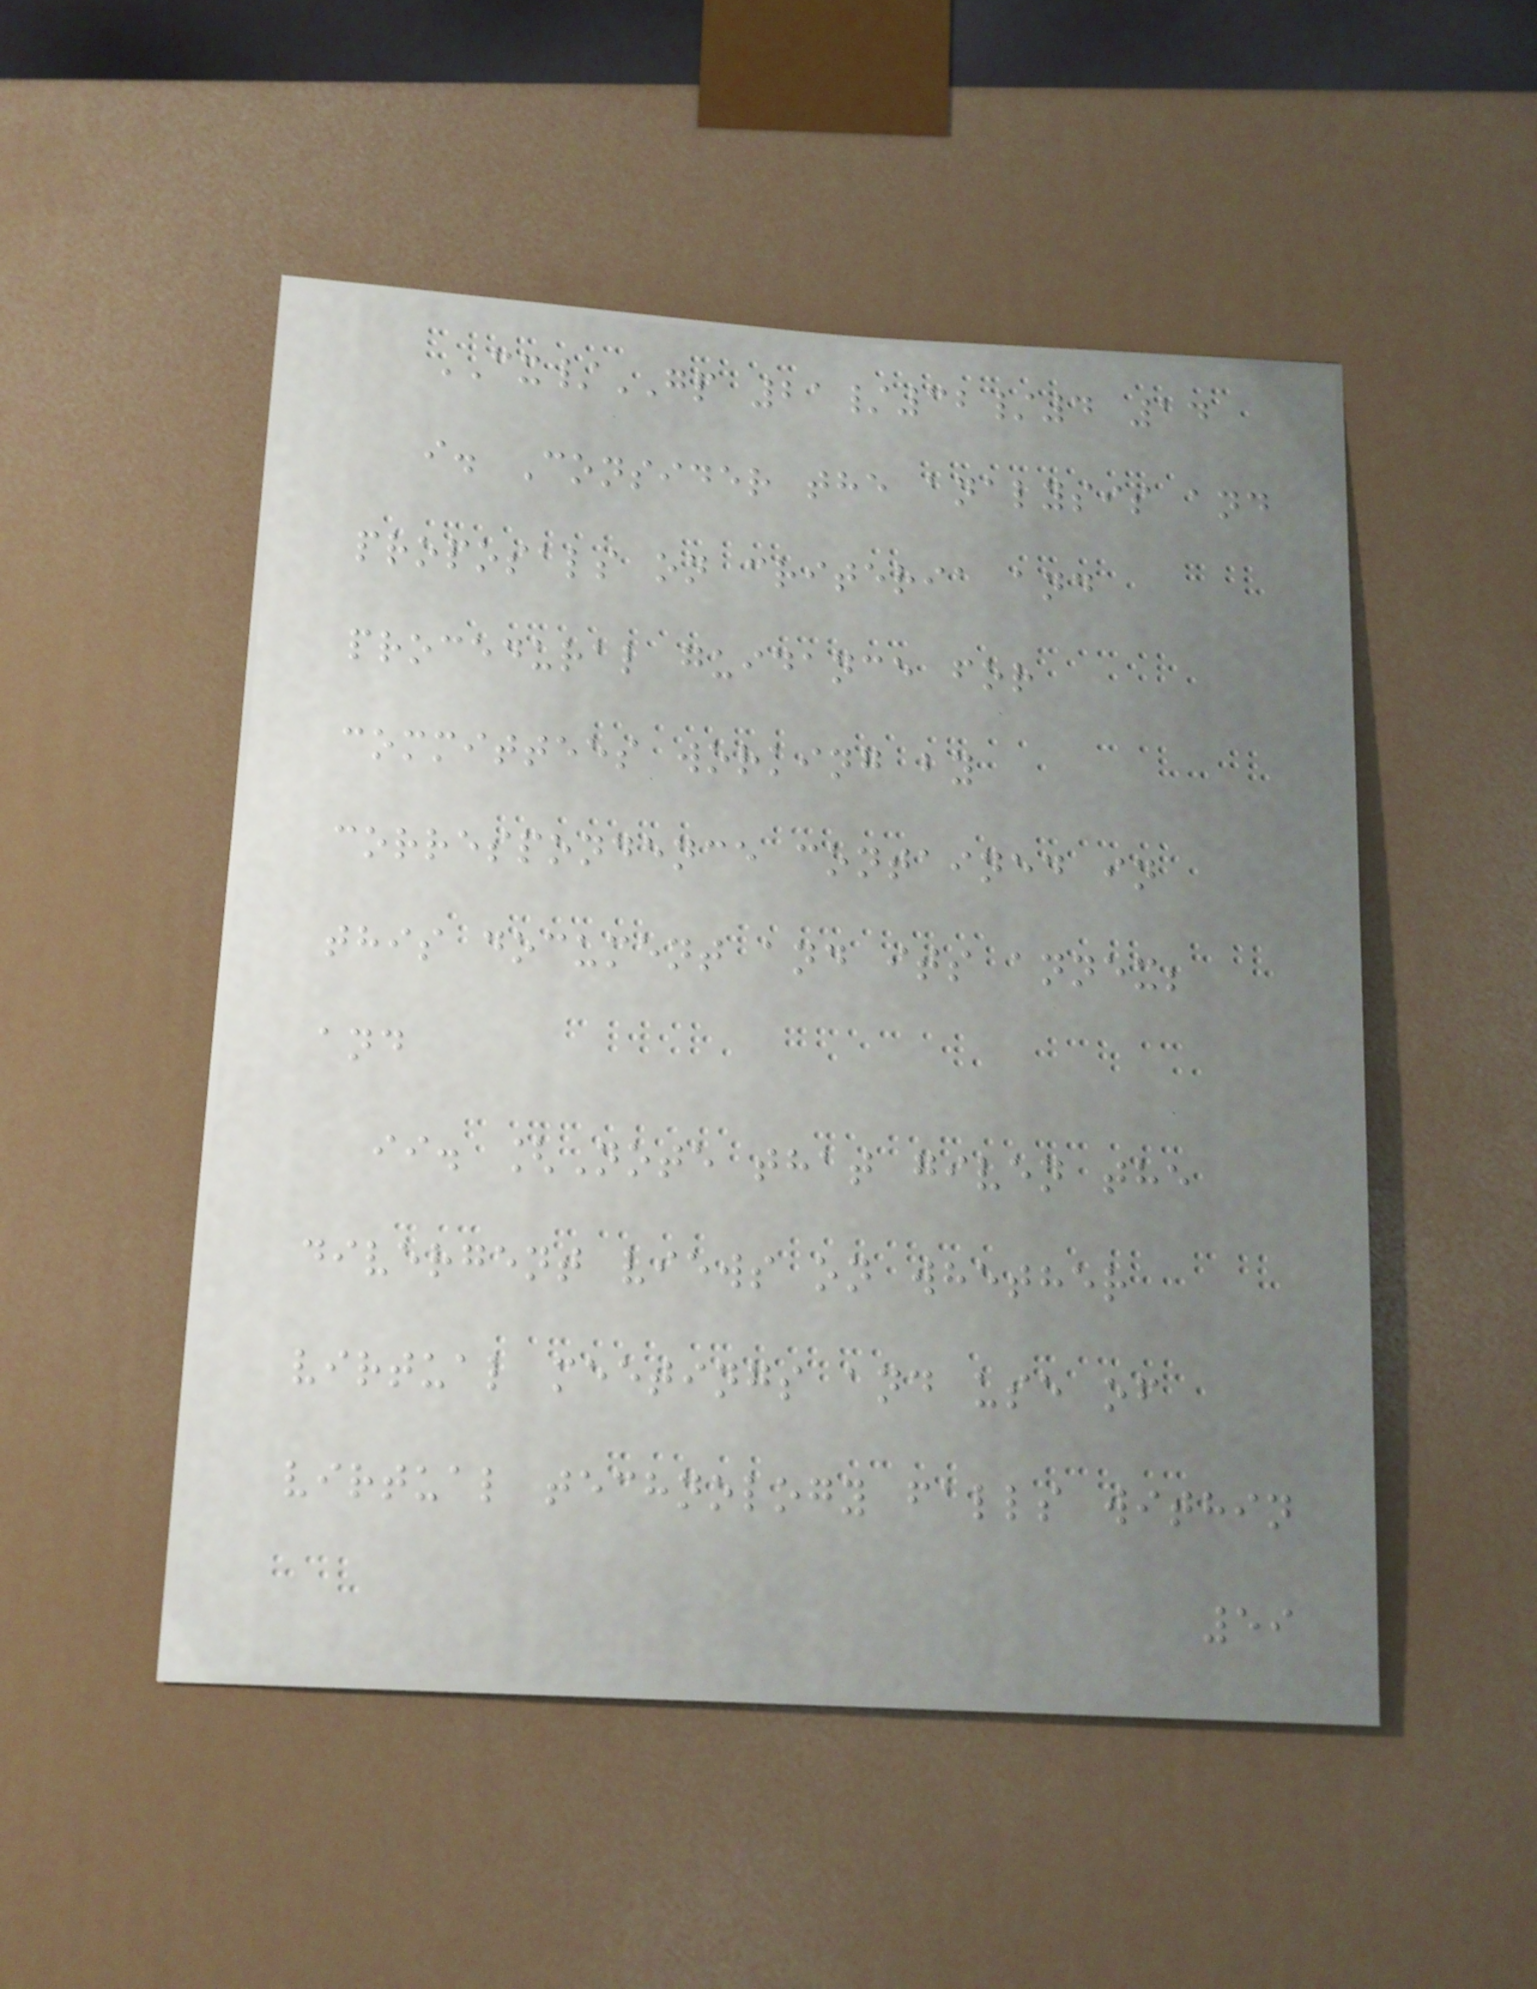CX/GP 21/32/4 14
i. Consider the analysis and
proposals on criteria and
procedural guidance for
committees working by
correspondence contained in
this document and its annex;
and
ii. [Note that given the
divergent views on whether
virtual meetings and use of
virtual technology falls within
59
